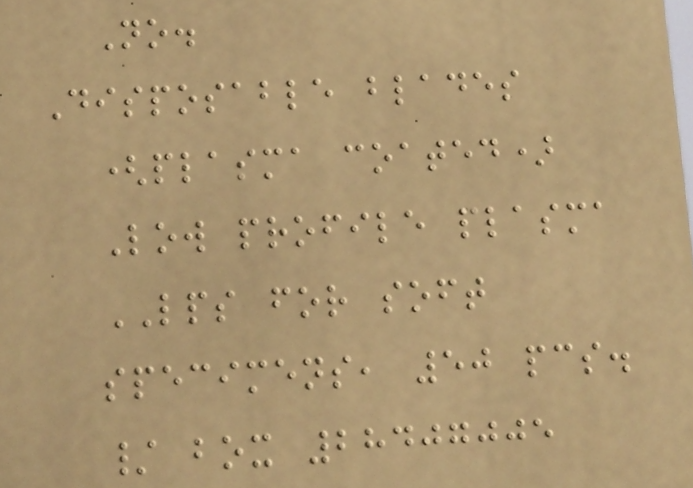No.
Disposable blades
(plasma coated)
Low profile plasma
LPS for soft
specimens, 50 pcs.
/ box 28407005
